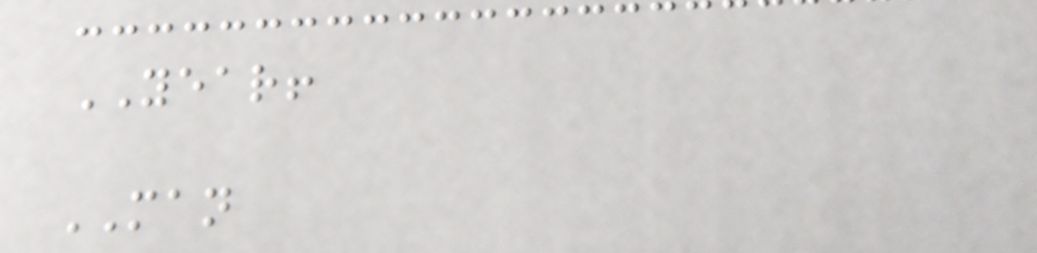YEAR!
MAN
